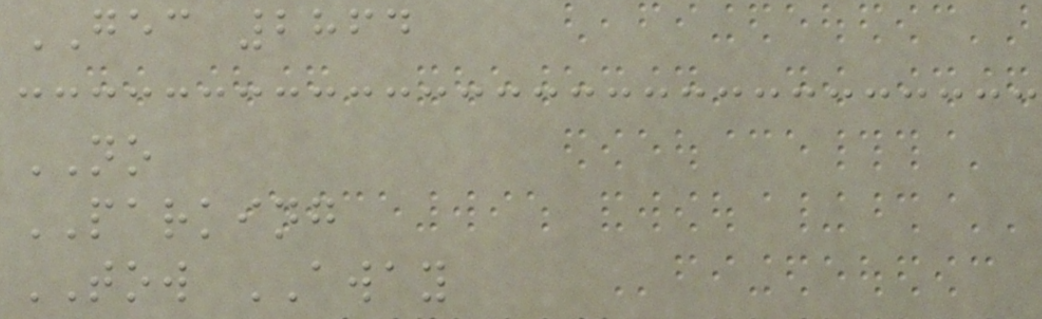GEC 2864
NO
PARKING
TOW AWAY
